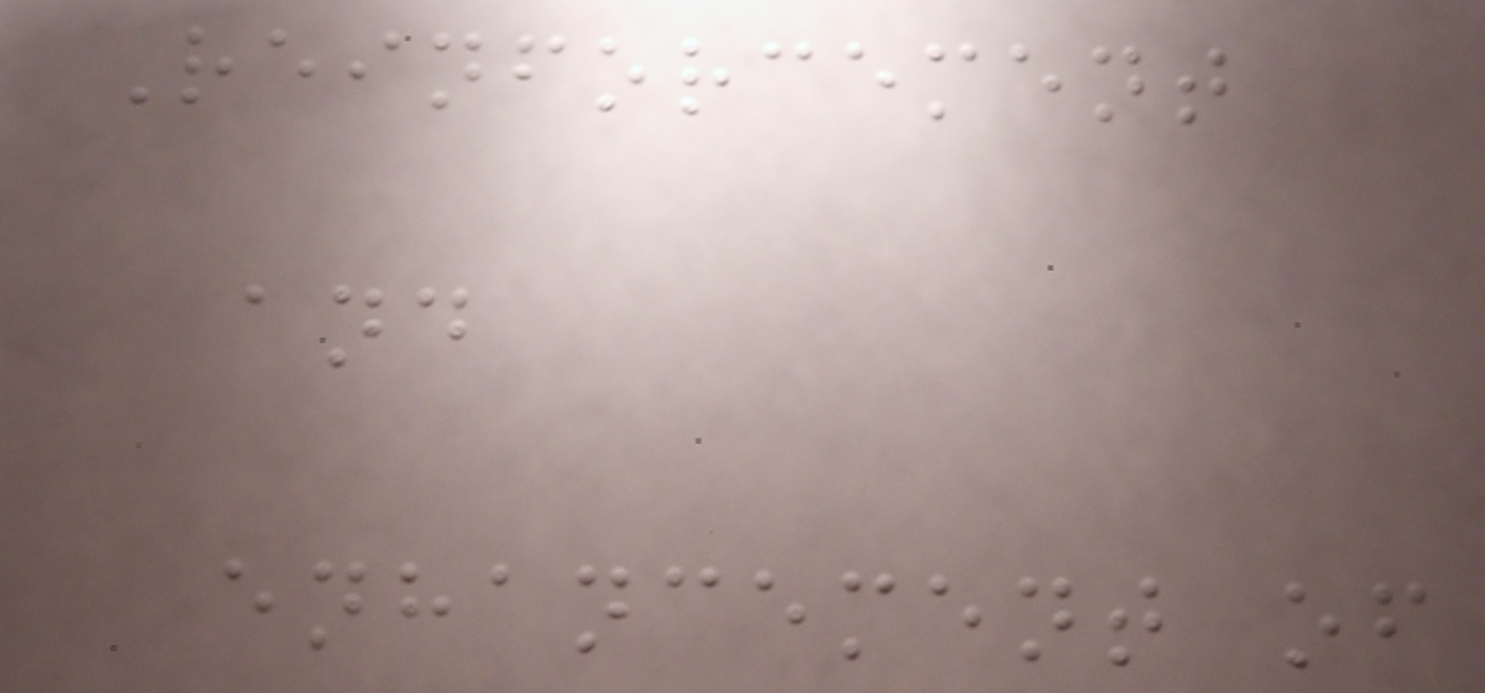Reinforcement
and
enhancement of
